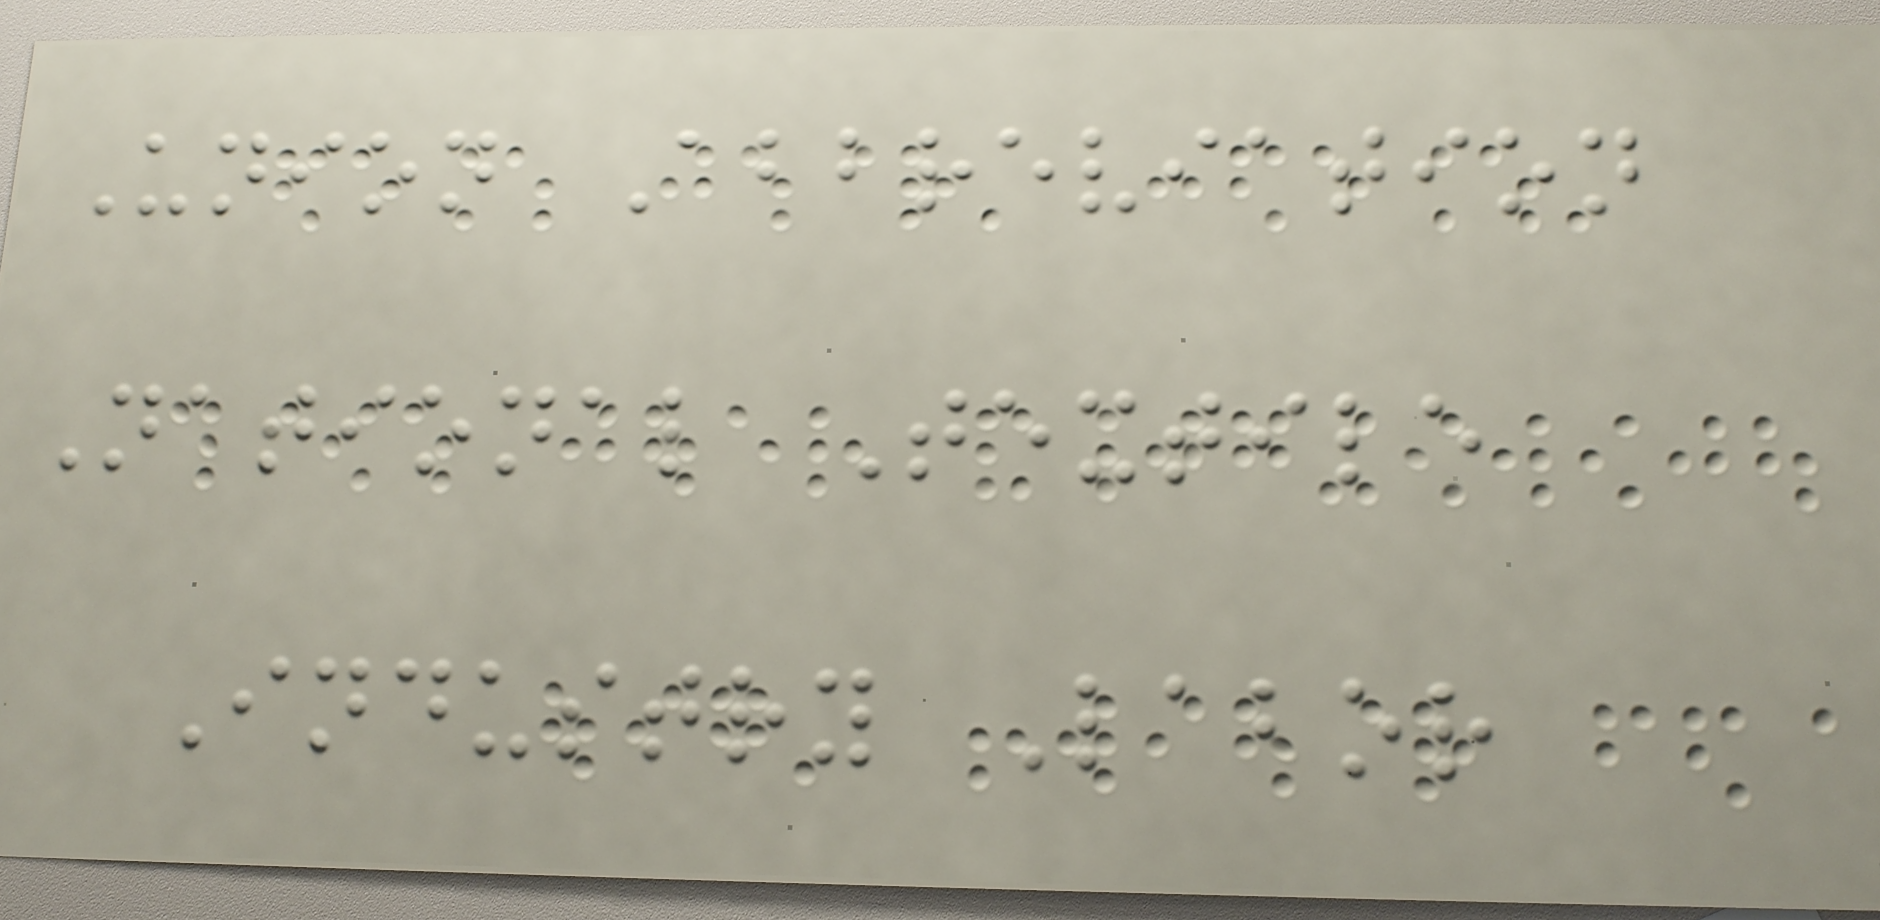Union Abbreviation
National Textile
Industry Labor
